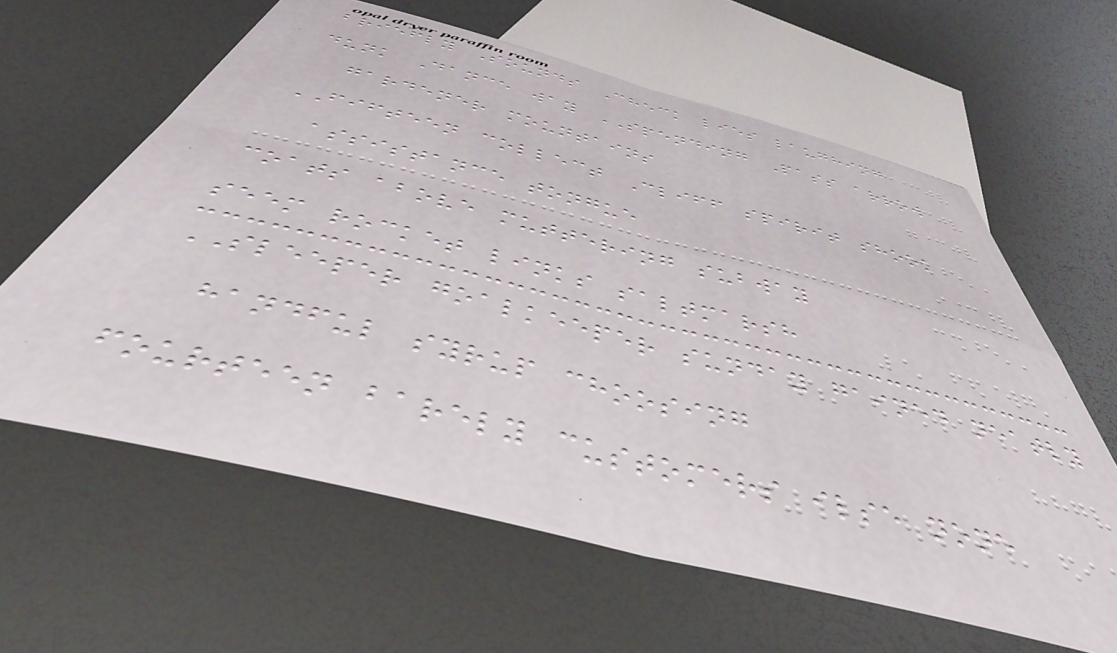briefly Sounds Check lies laughing
dunk Dance way SPENDING Pass arrow
gardener mountains
FIFTEEN collect Cliff spirit shook
assistance tongue
coats above muttering subway
seem rocket links saltmarsh
SLEEPER goalkeeper sunday gained neatly
handful syrup choosing
fourteen barely customers ilse none
